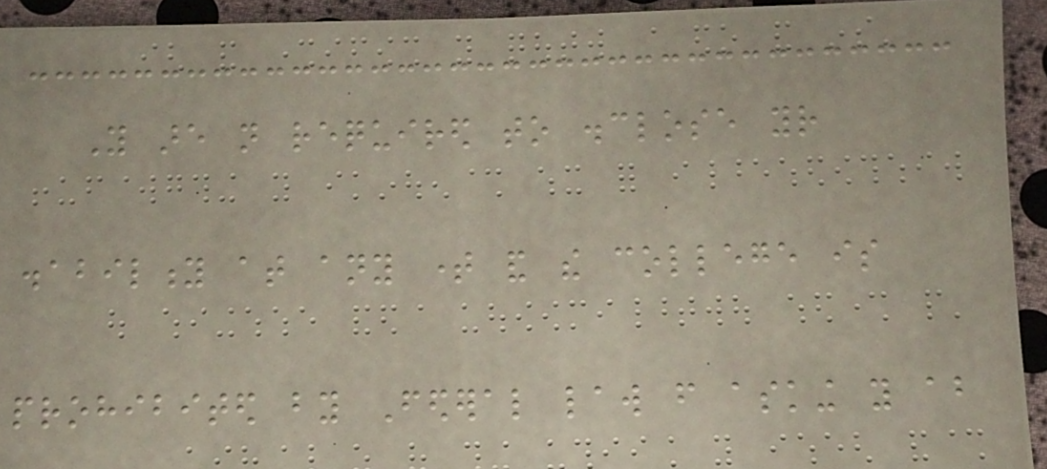You are not required to disclose your
disability at any time and the college is
prohibited by Federal law from asking you about
